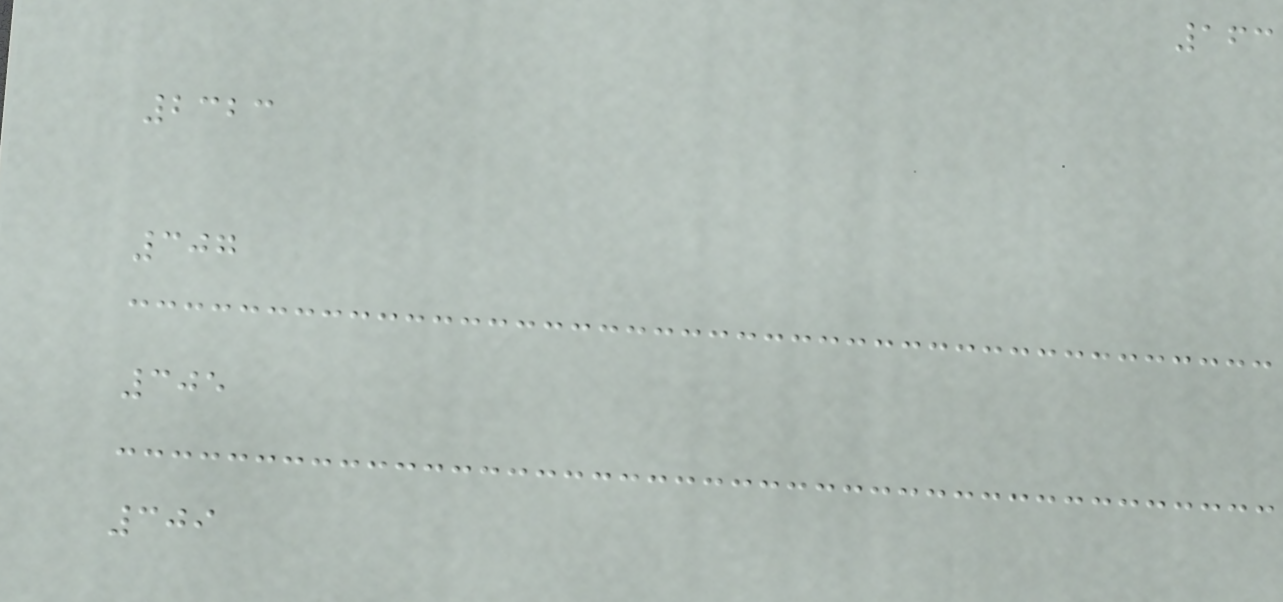163
2323
307
305
309
